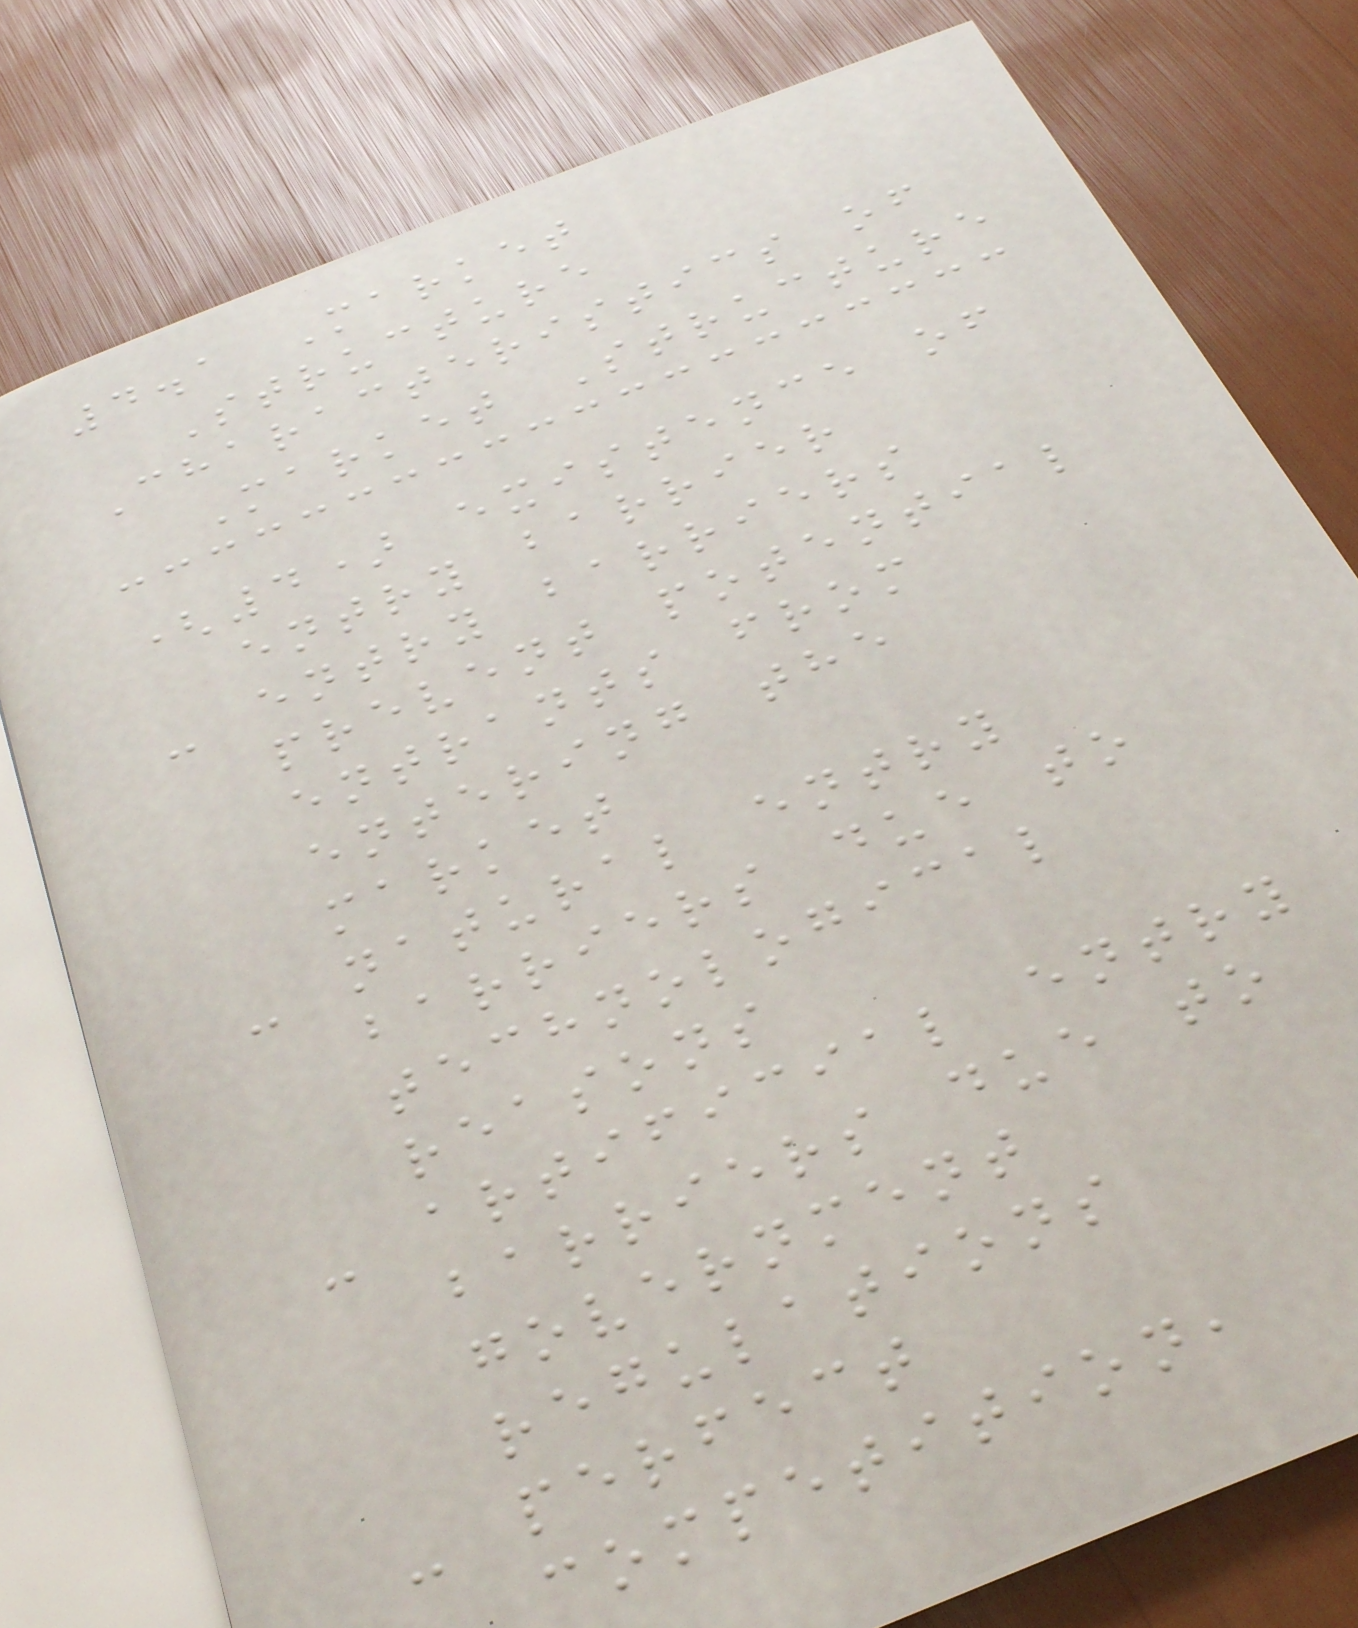4.1 Market
Structure
Characteristics of
Market Structure
(4) existence of
entry barrier
- entry barriers
prevent potential
entrants from
entering the
market
- natural entry
barriers due to
technological
reasons
- artificial entry
barriers due to
government
regulations
- perfect
competition,
